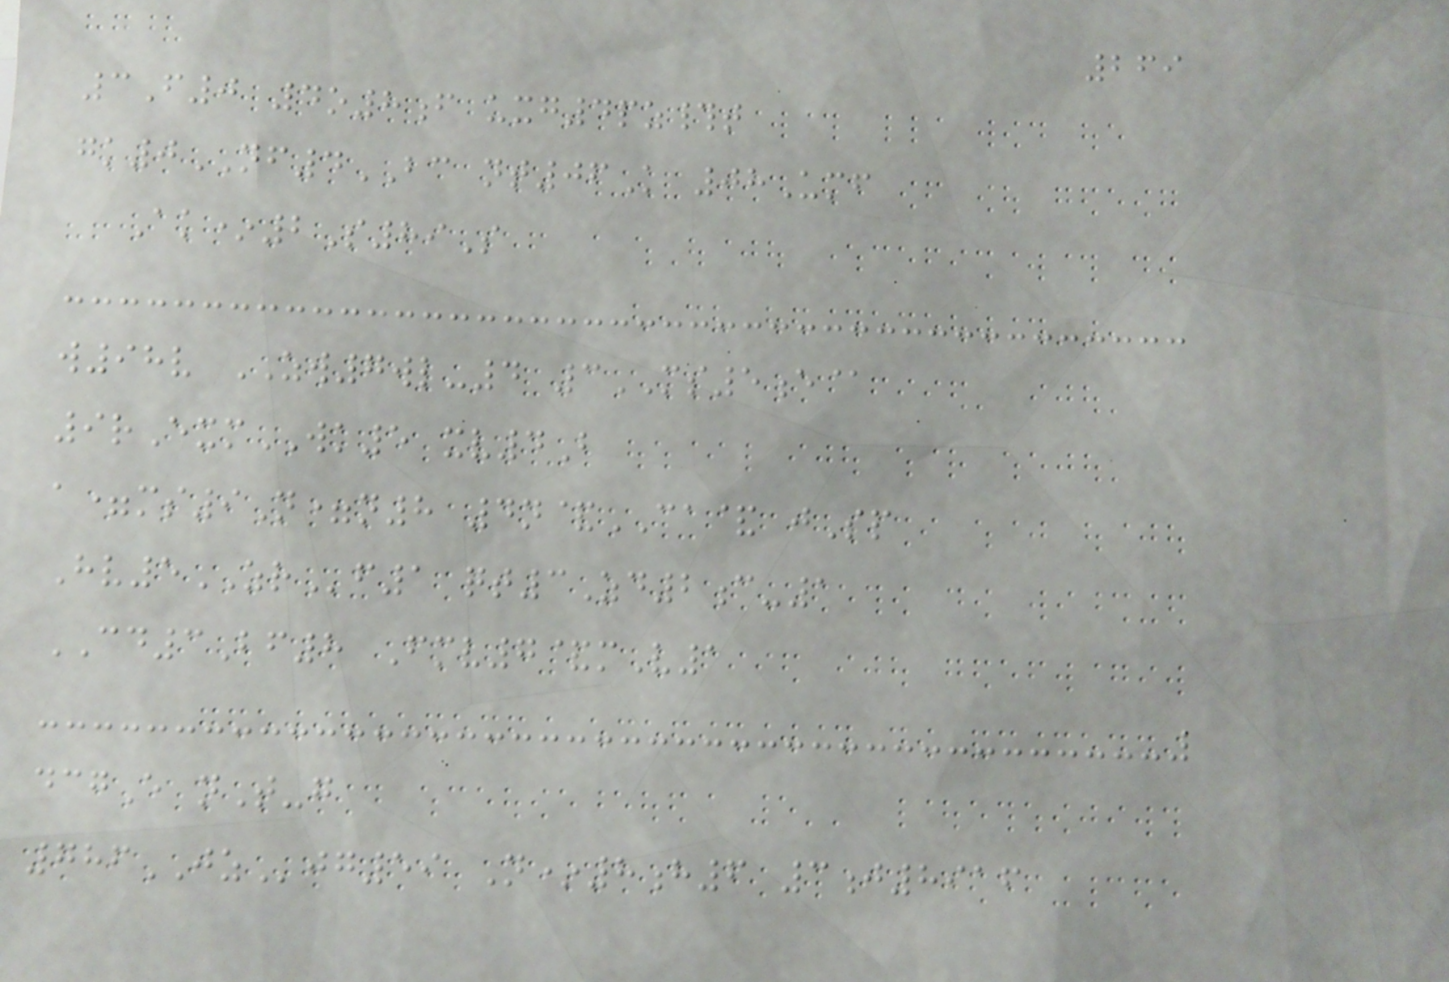269
3F0 4o8f uxg4pz#t
gk0NF4BC nt06K 08Umf
Ak*2S89S
w98v ZW7wl-4 3MS5e@
9rExmWK5 xv4B
a=ms9N=n8 4n&CA& jSp
Hv5ZRf1 qt3Zd2c-1
CD3Bf8 Fmv7&mV1
dcgE nT-g
786JZjg59 N*8h6 3j8916
